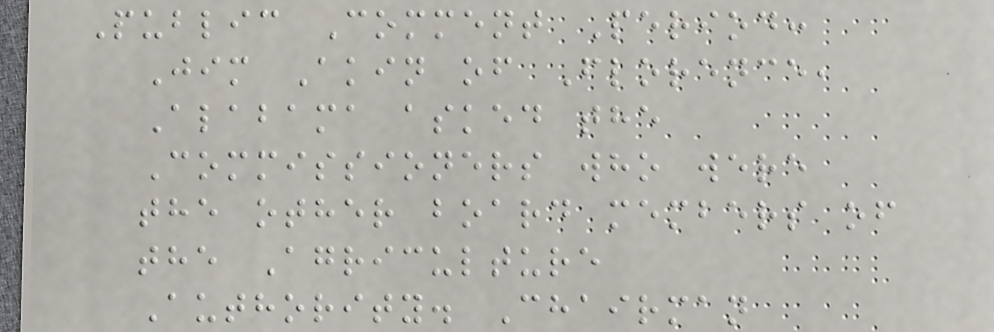Public Comment Period:
Jim Akin of Florence,
Alabama asked the
Commissioners who were
the other board members of
the Agriculture
Authority. Chairman
